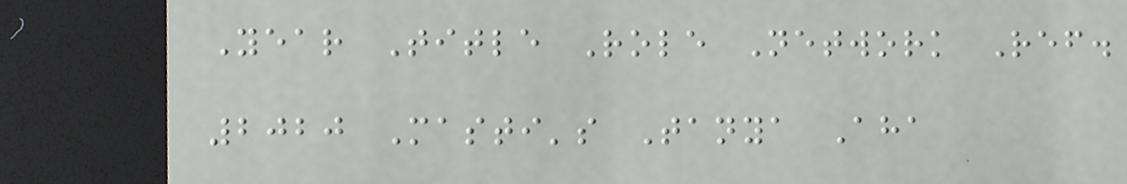Year Title Role Network Ref.
2020 Masti's Tanya Aha
